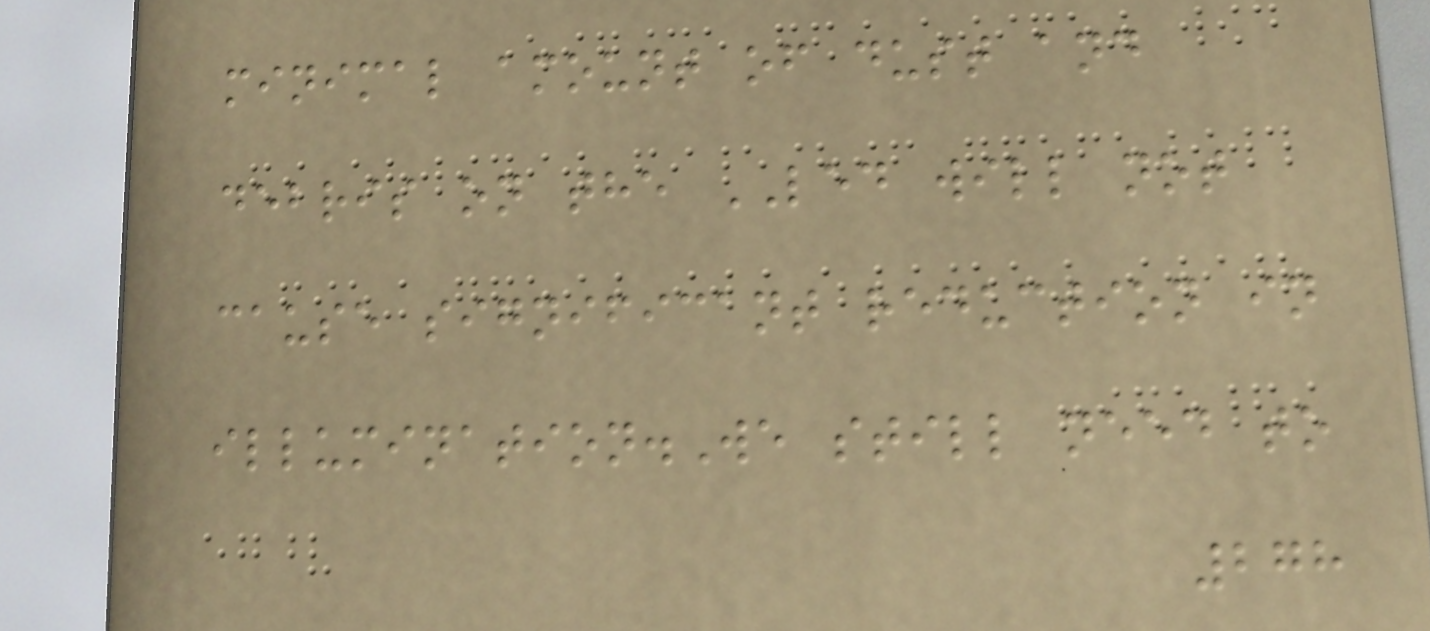minimal amount of dust and
debris on the LED will not
cause significant reduction in
illumination.We still need to
278
